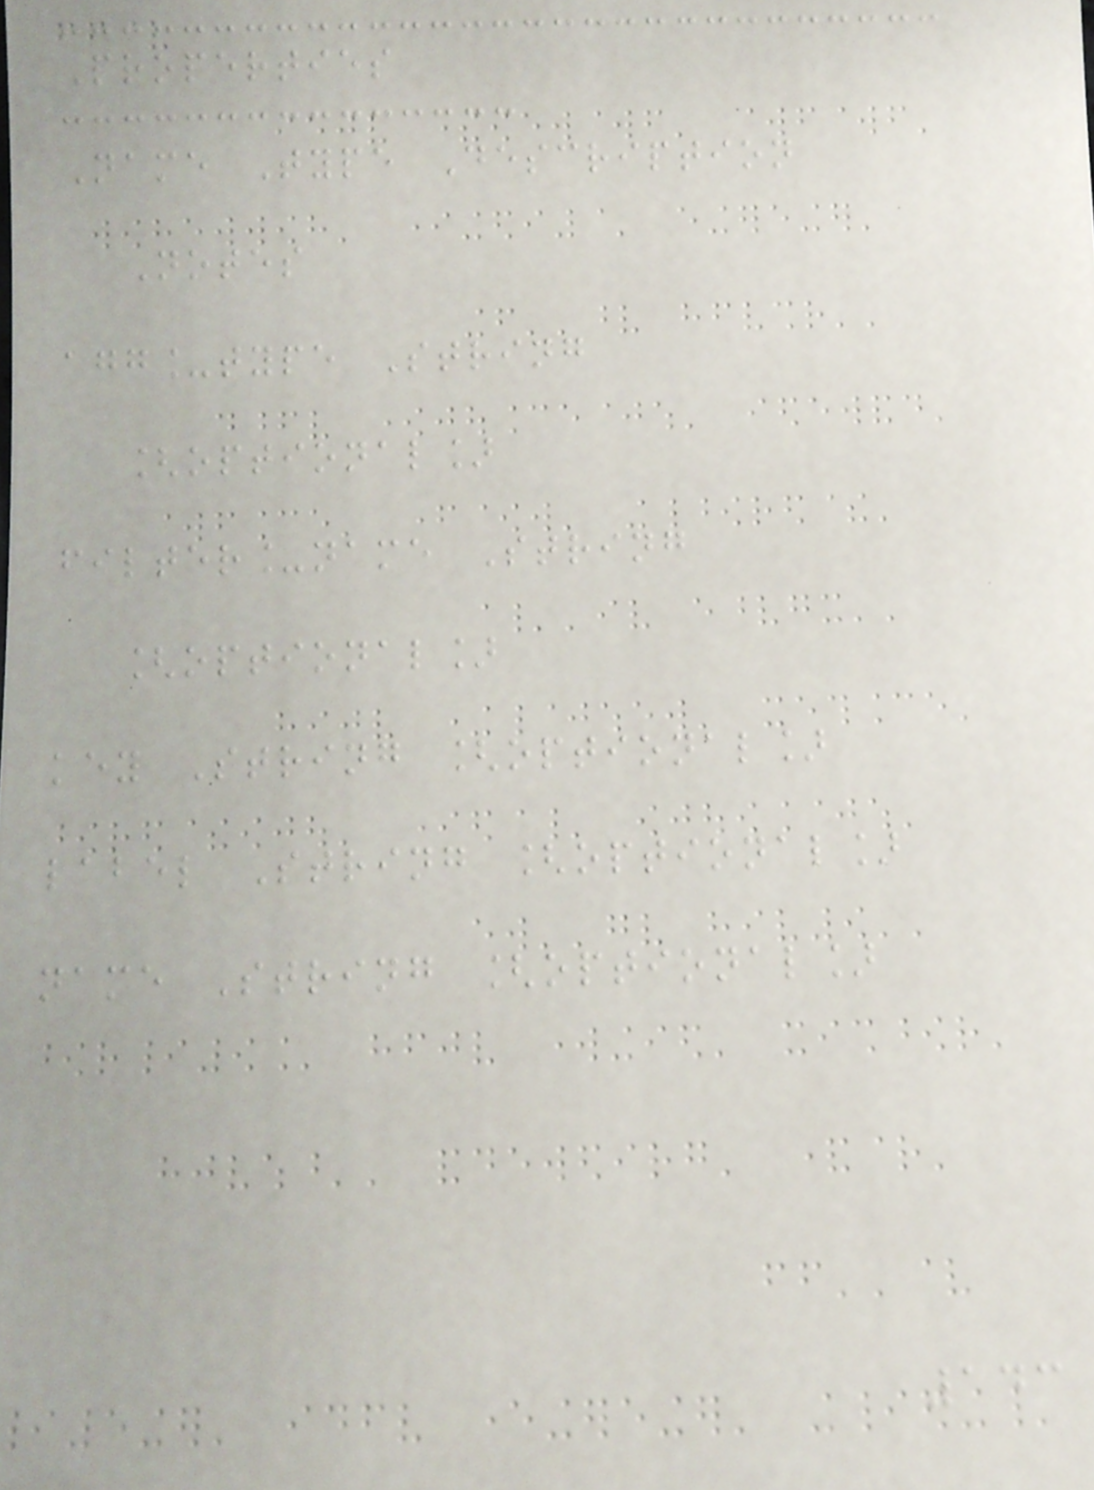Properties
Name Type Description
Notes
agg_type String
[optional]
filter_name String
[optional]
key String [optional]
label String [optional]
name String [optional]
143
